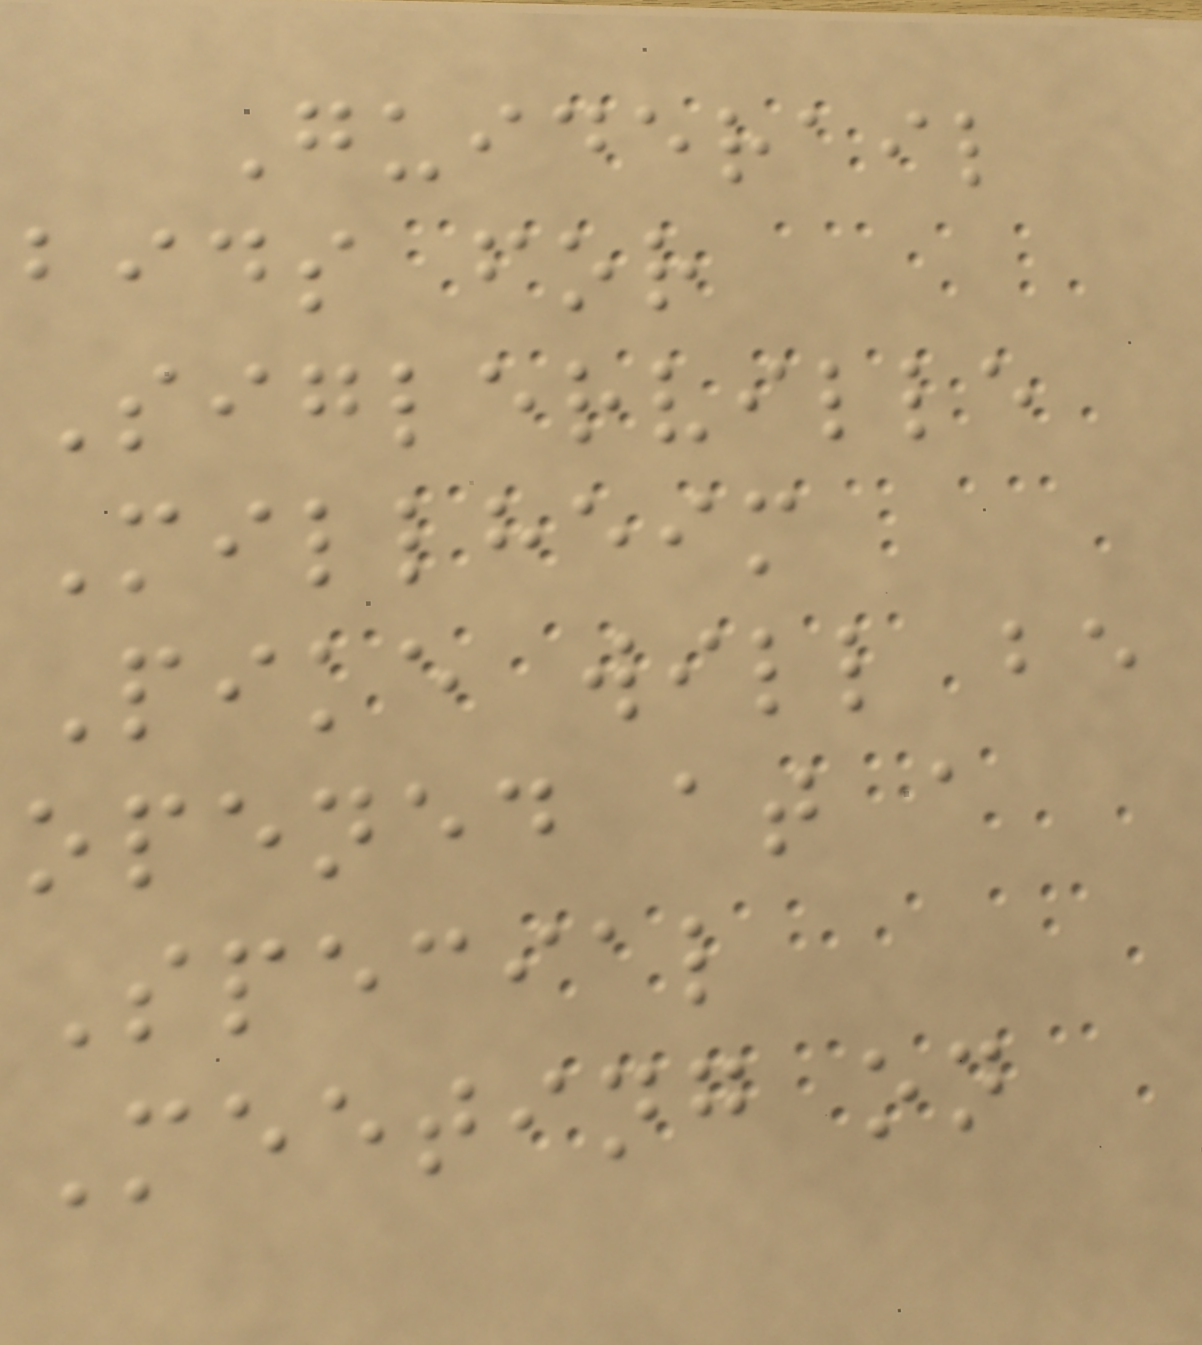Guiderail
bids for
Siglerville
Millheim
Pike will be
opened at a
Special
Meeting on
